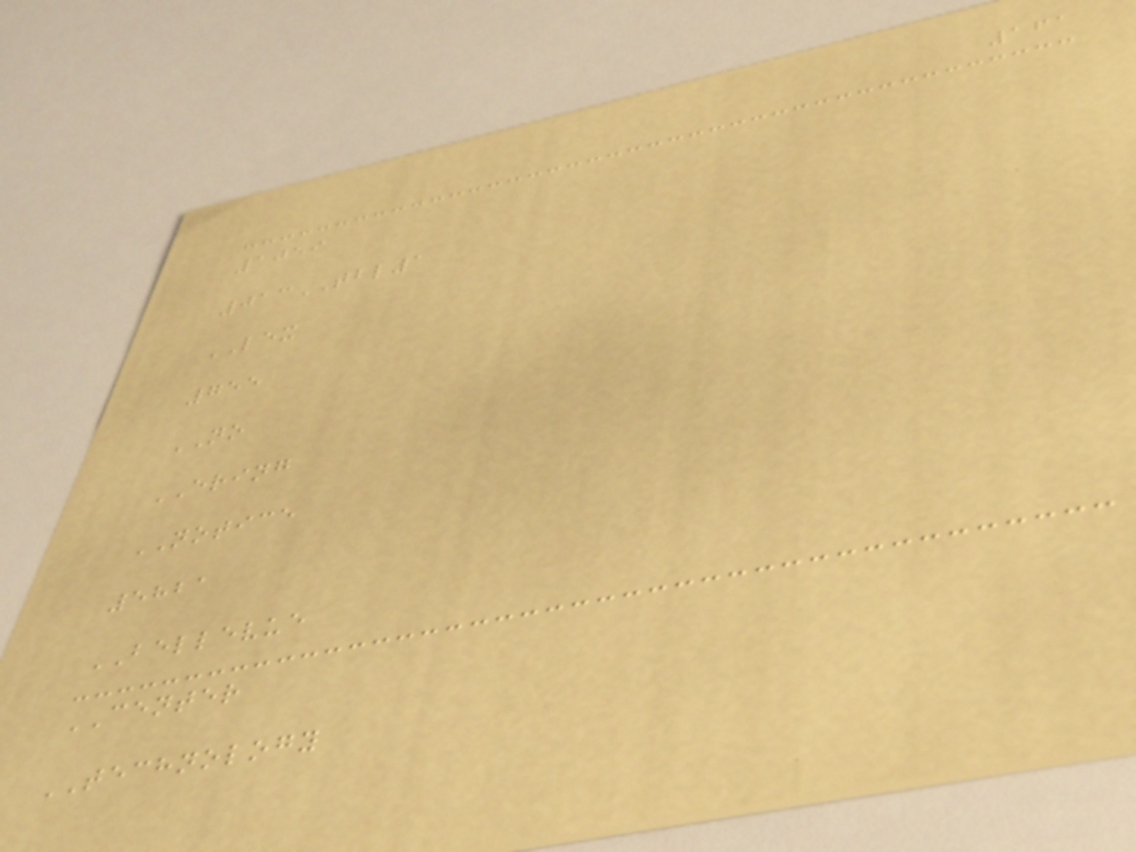161
1059
013TBL1
LEX
755
NO
ERING
NOTICE
5821
BELLEVUE
CENTER
TECHNOLOGY
